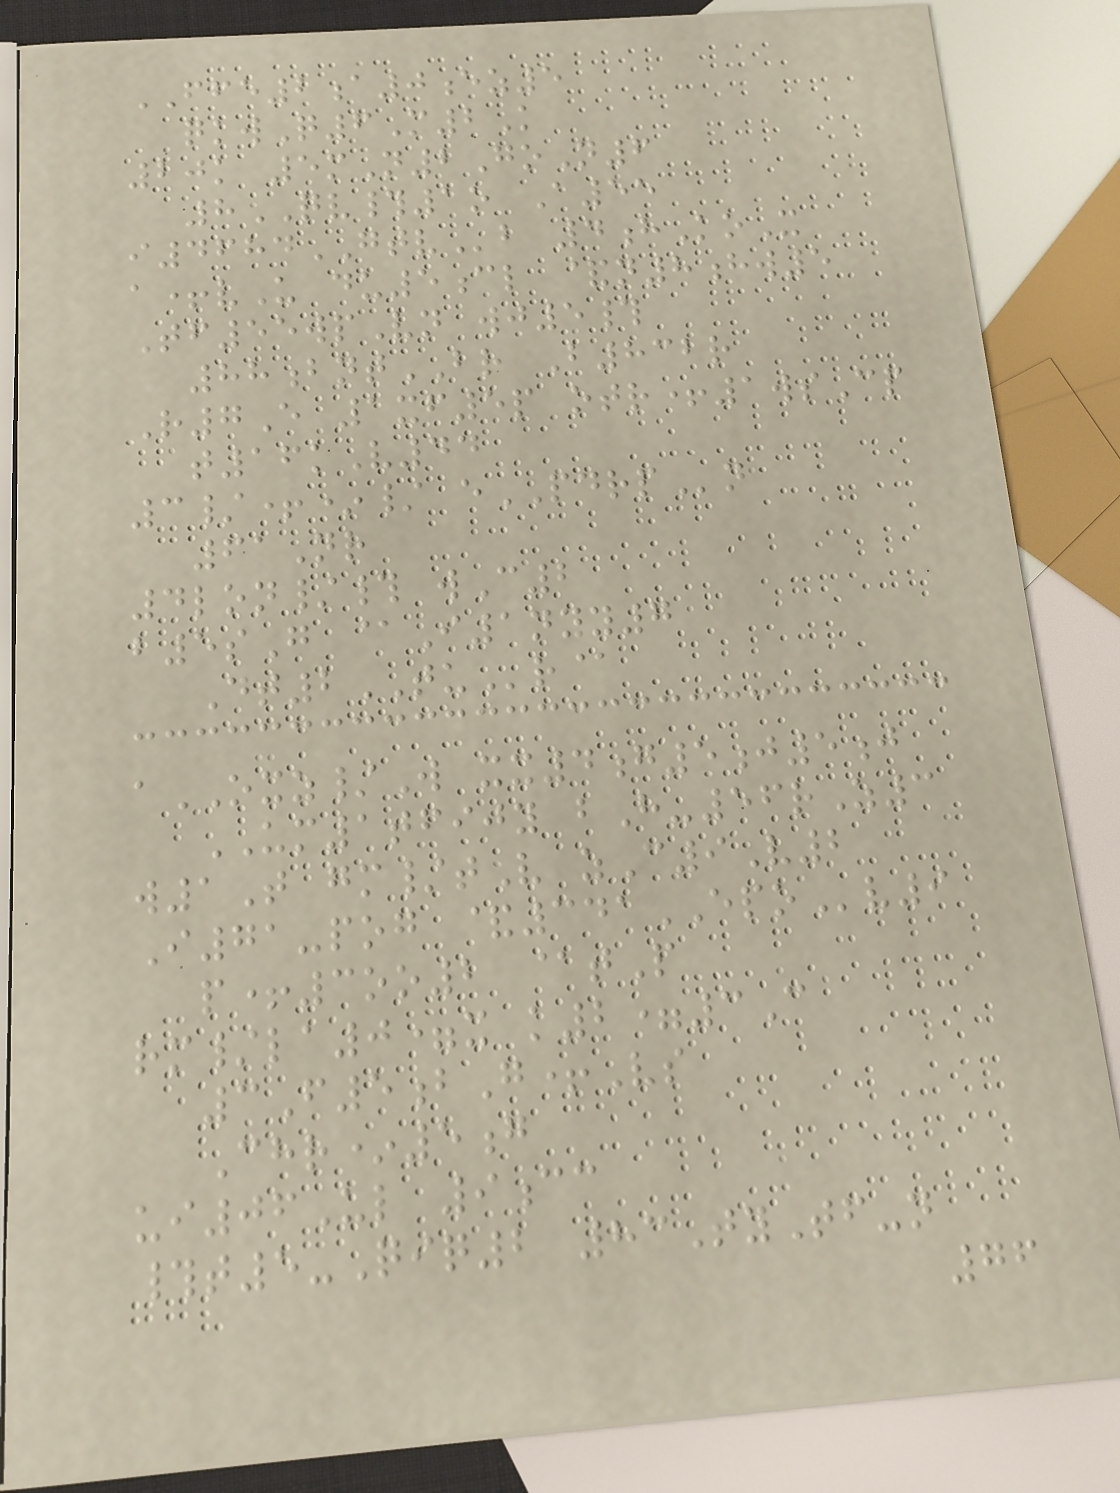FFE2a0ez5
qkwQ6M2K
20k 5mN2GoN6
8QV#1o A55
i4684GTVb 4hKoX
a+vU du5cl &n8hw5
Tf55wpVn wj5#
88bntBR B832r
R7E 1xf5p otr+1wsCp
t16kV44
3/+*/ ePDRPn
61Nr
4lon/# wC2
b5sG @I1nyy7
Dt2TUr@
aOXZ/W xx4g5j5j
UM1tfijy bH-56rZ3
w1T gm/tV zC9V2
I71-pog &341EPOv9
p+3oo2 @tP
rm/la0=x k2=3C
3F5bG+Vs
Chr*5g
ui06Ul 9cc
#t5-Qiq2 83TyTf-n
76
